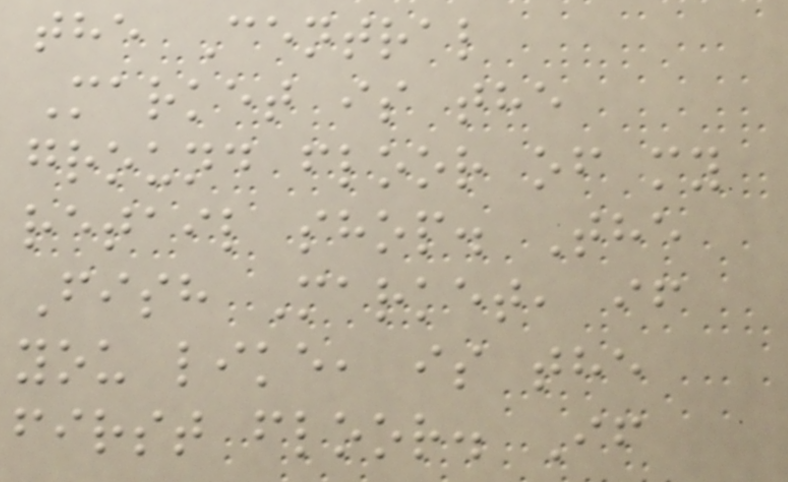the Central
Market is the
ground floor of my
retail shop. The
Fish Market, if
you like, is the
first floor. If
